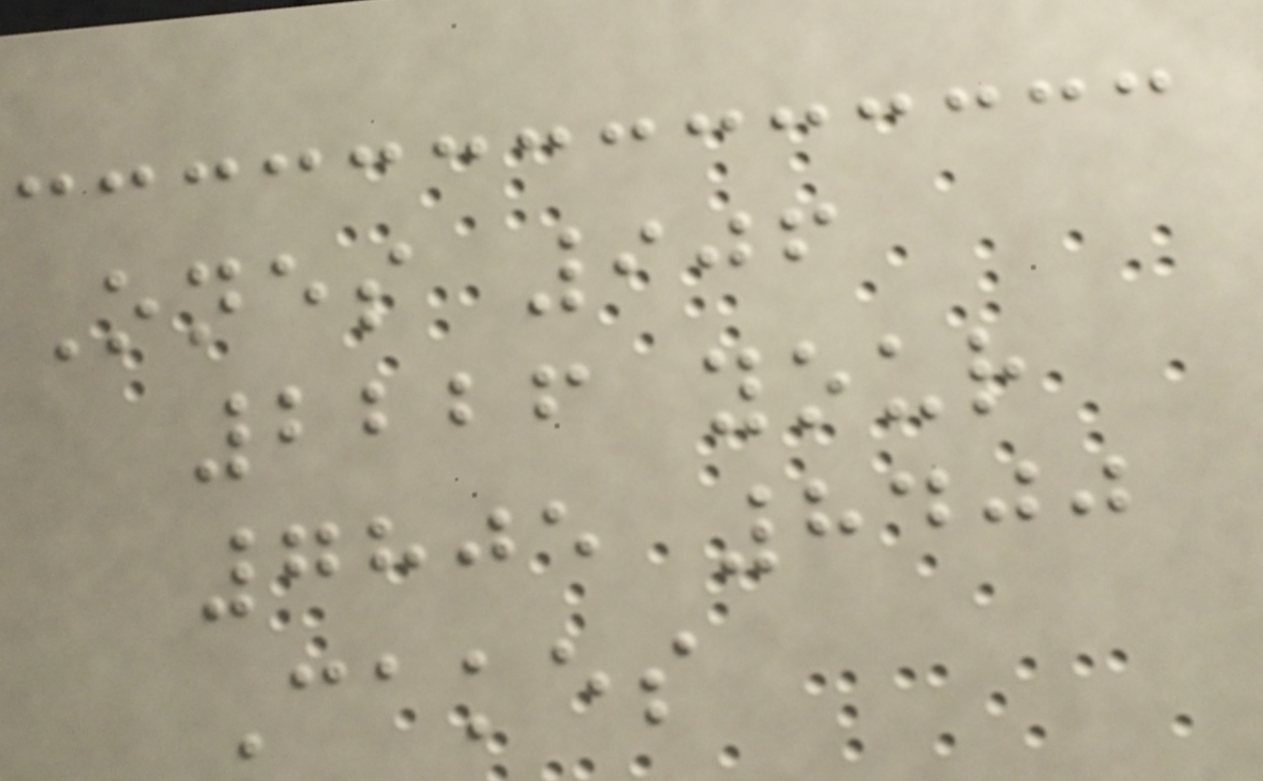Ones 906
2226 your
7805 8400
Cakes
